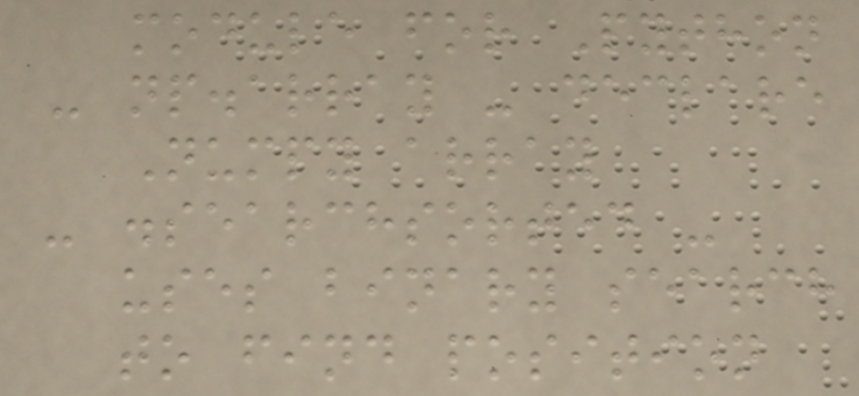module for Python
- np.array - declare
Numpy array
- .searchsorted -
uses binary search
to find position
